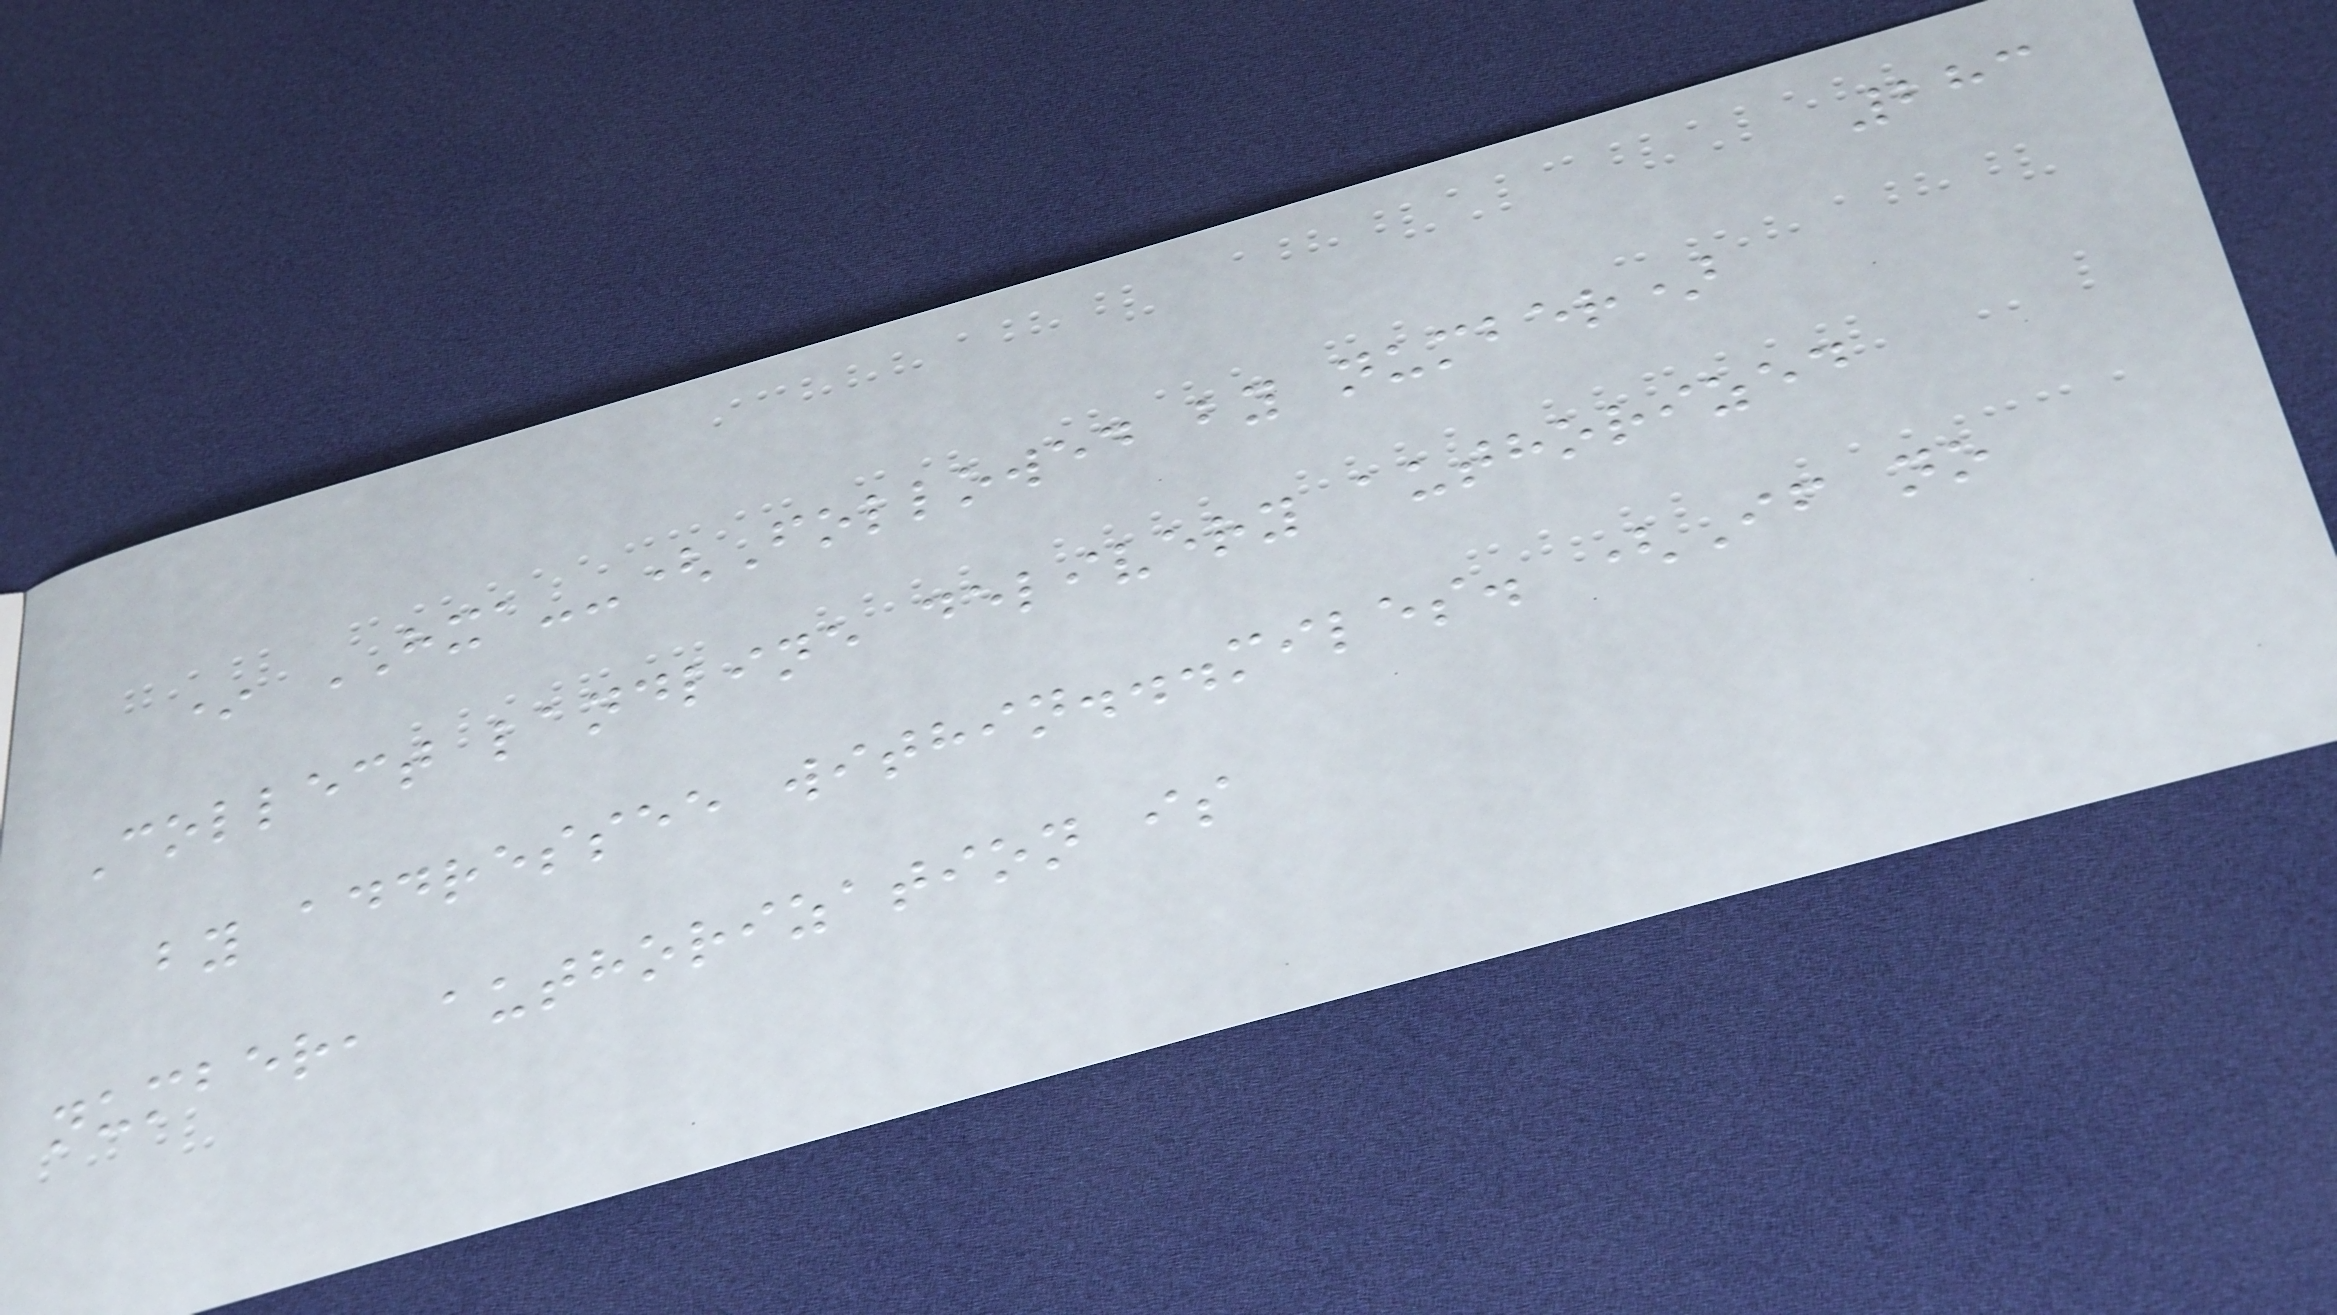283
* HXA--(Followed by number)
Collect landline delivery authorized
by addressee within...miles. (If no
number, authorization is
